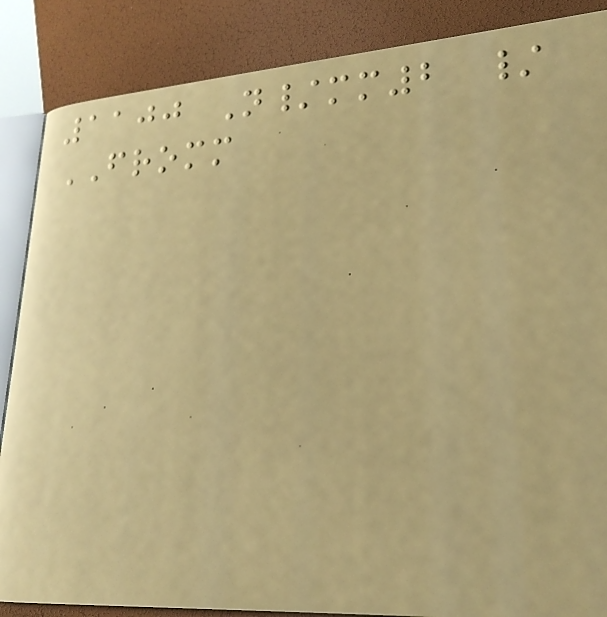1100 N/mm2 /
FROMM
